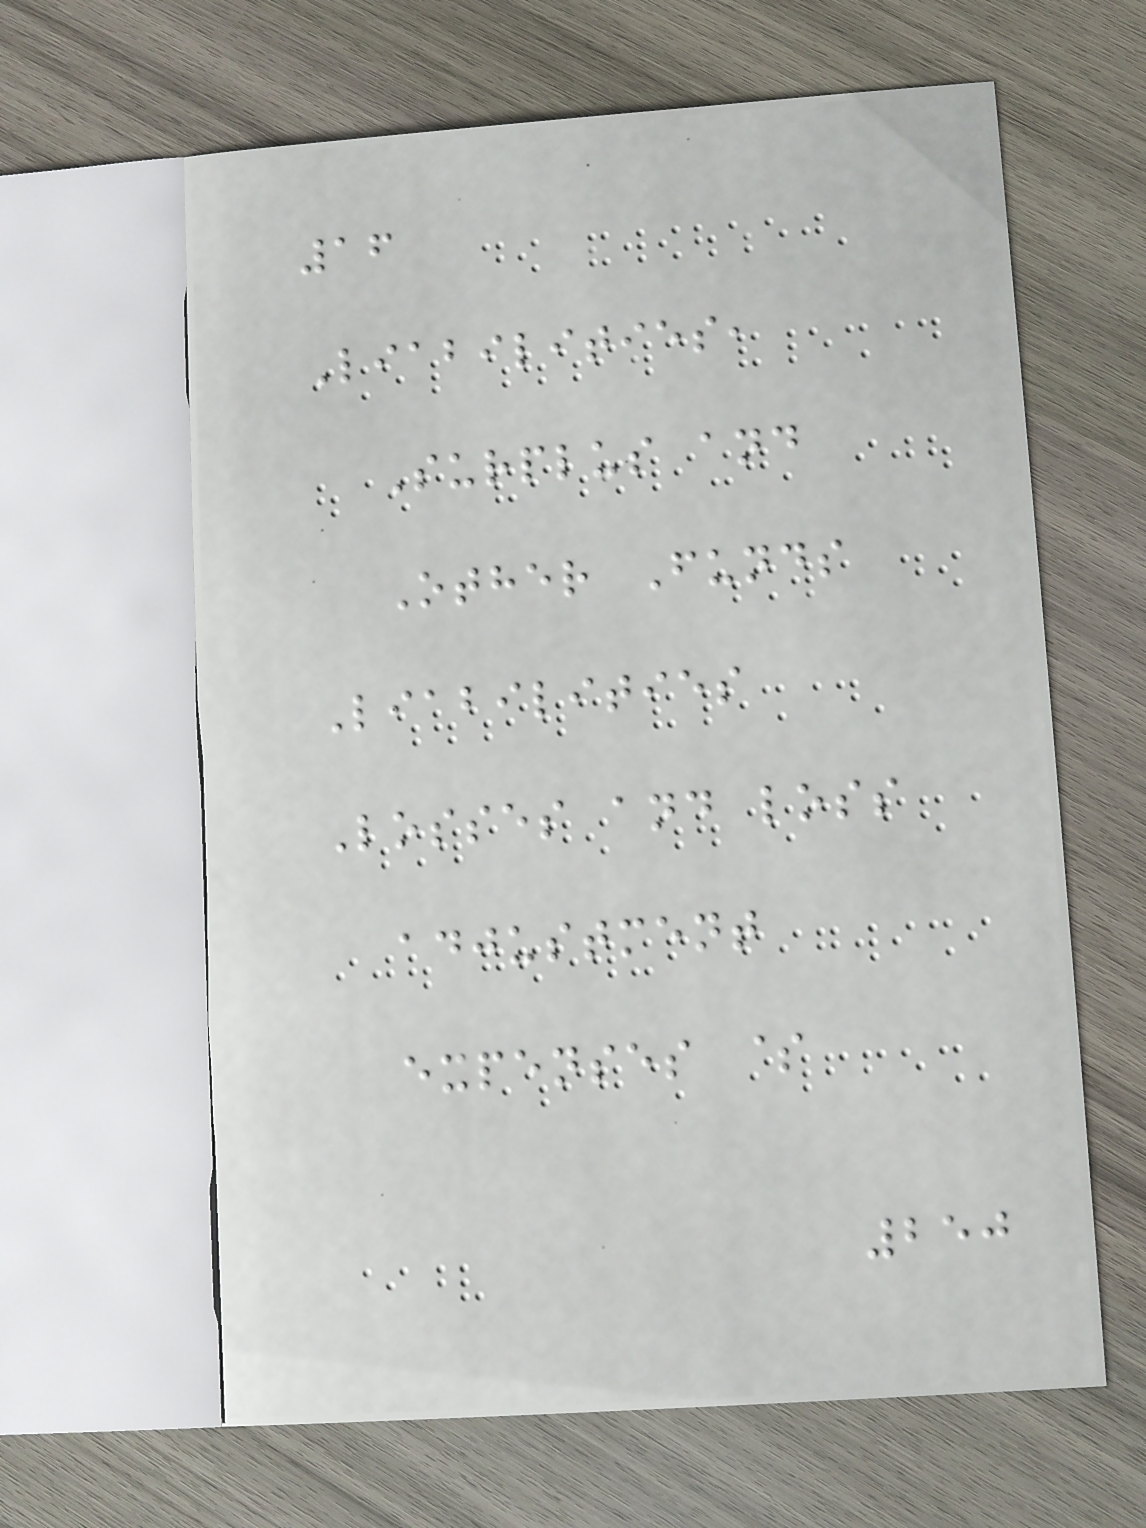16
Liabilities,
Surplus and
Other Funds
Liabilities
Losses and loss
adjustment
expenses $
250
